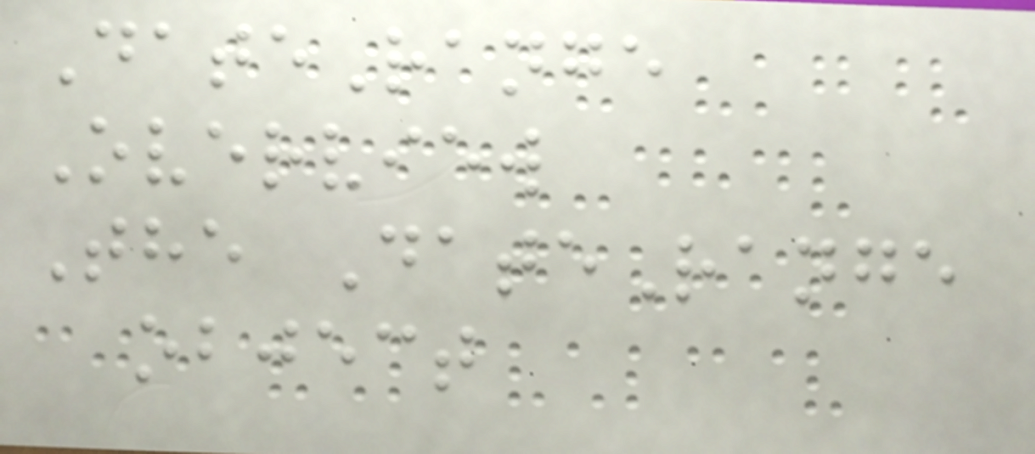DateRange
Overview
The DateRange
object
